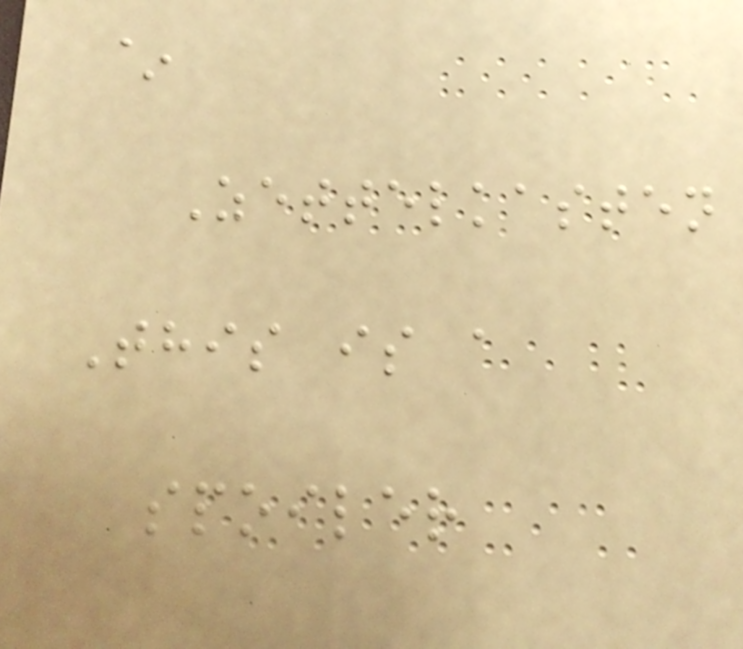~
Zettelkasten
This is a
spoiler
